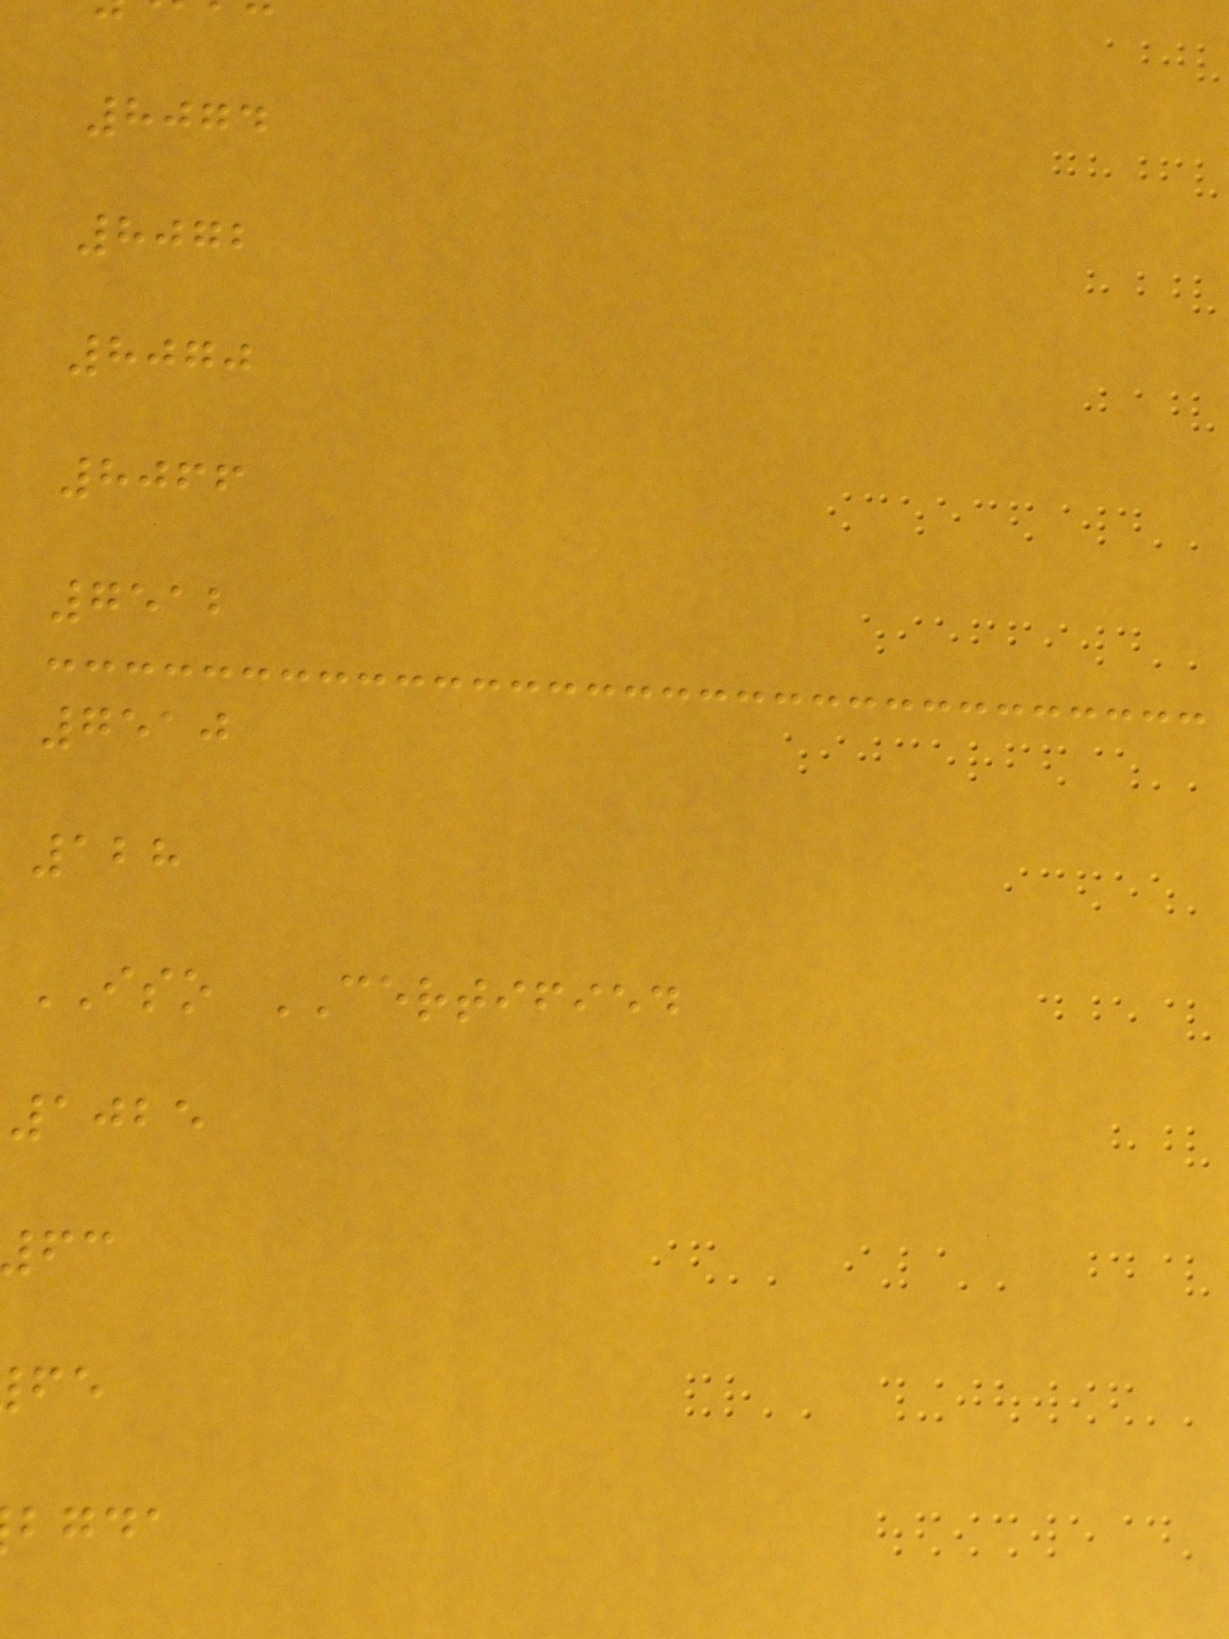8074
8072
8070
8066
7512
7510
128
ISO CERTIFIED
1025
bgda
